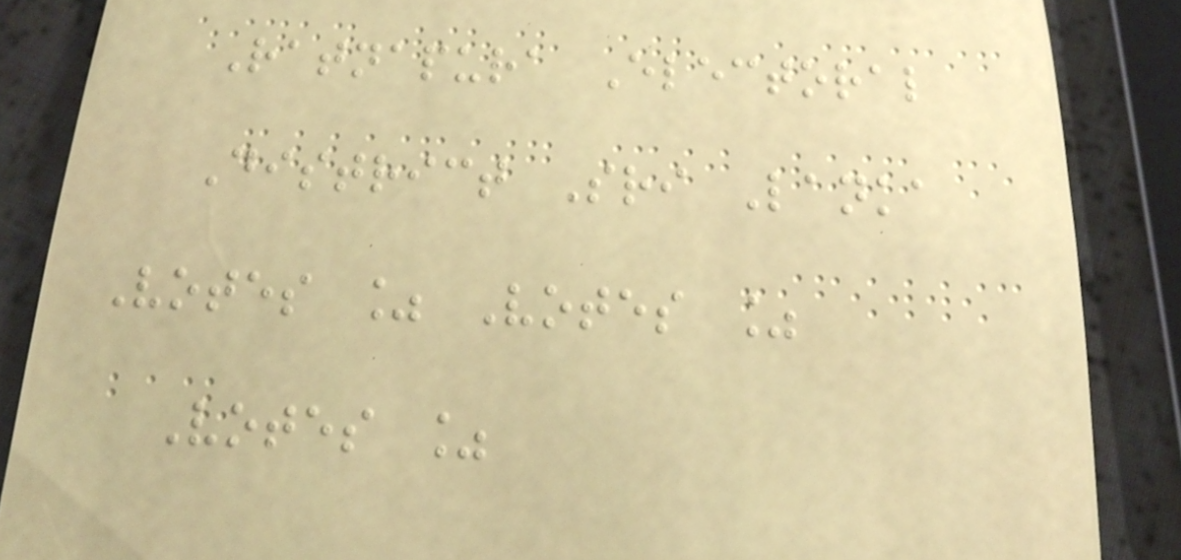Ratnapura Electoral
District Sri Lanka
Votes % Votes %
Votes %
